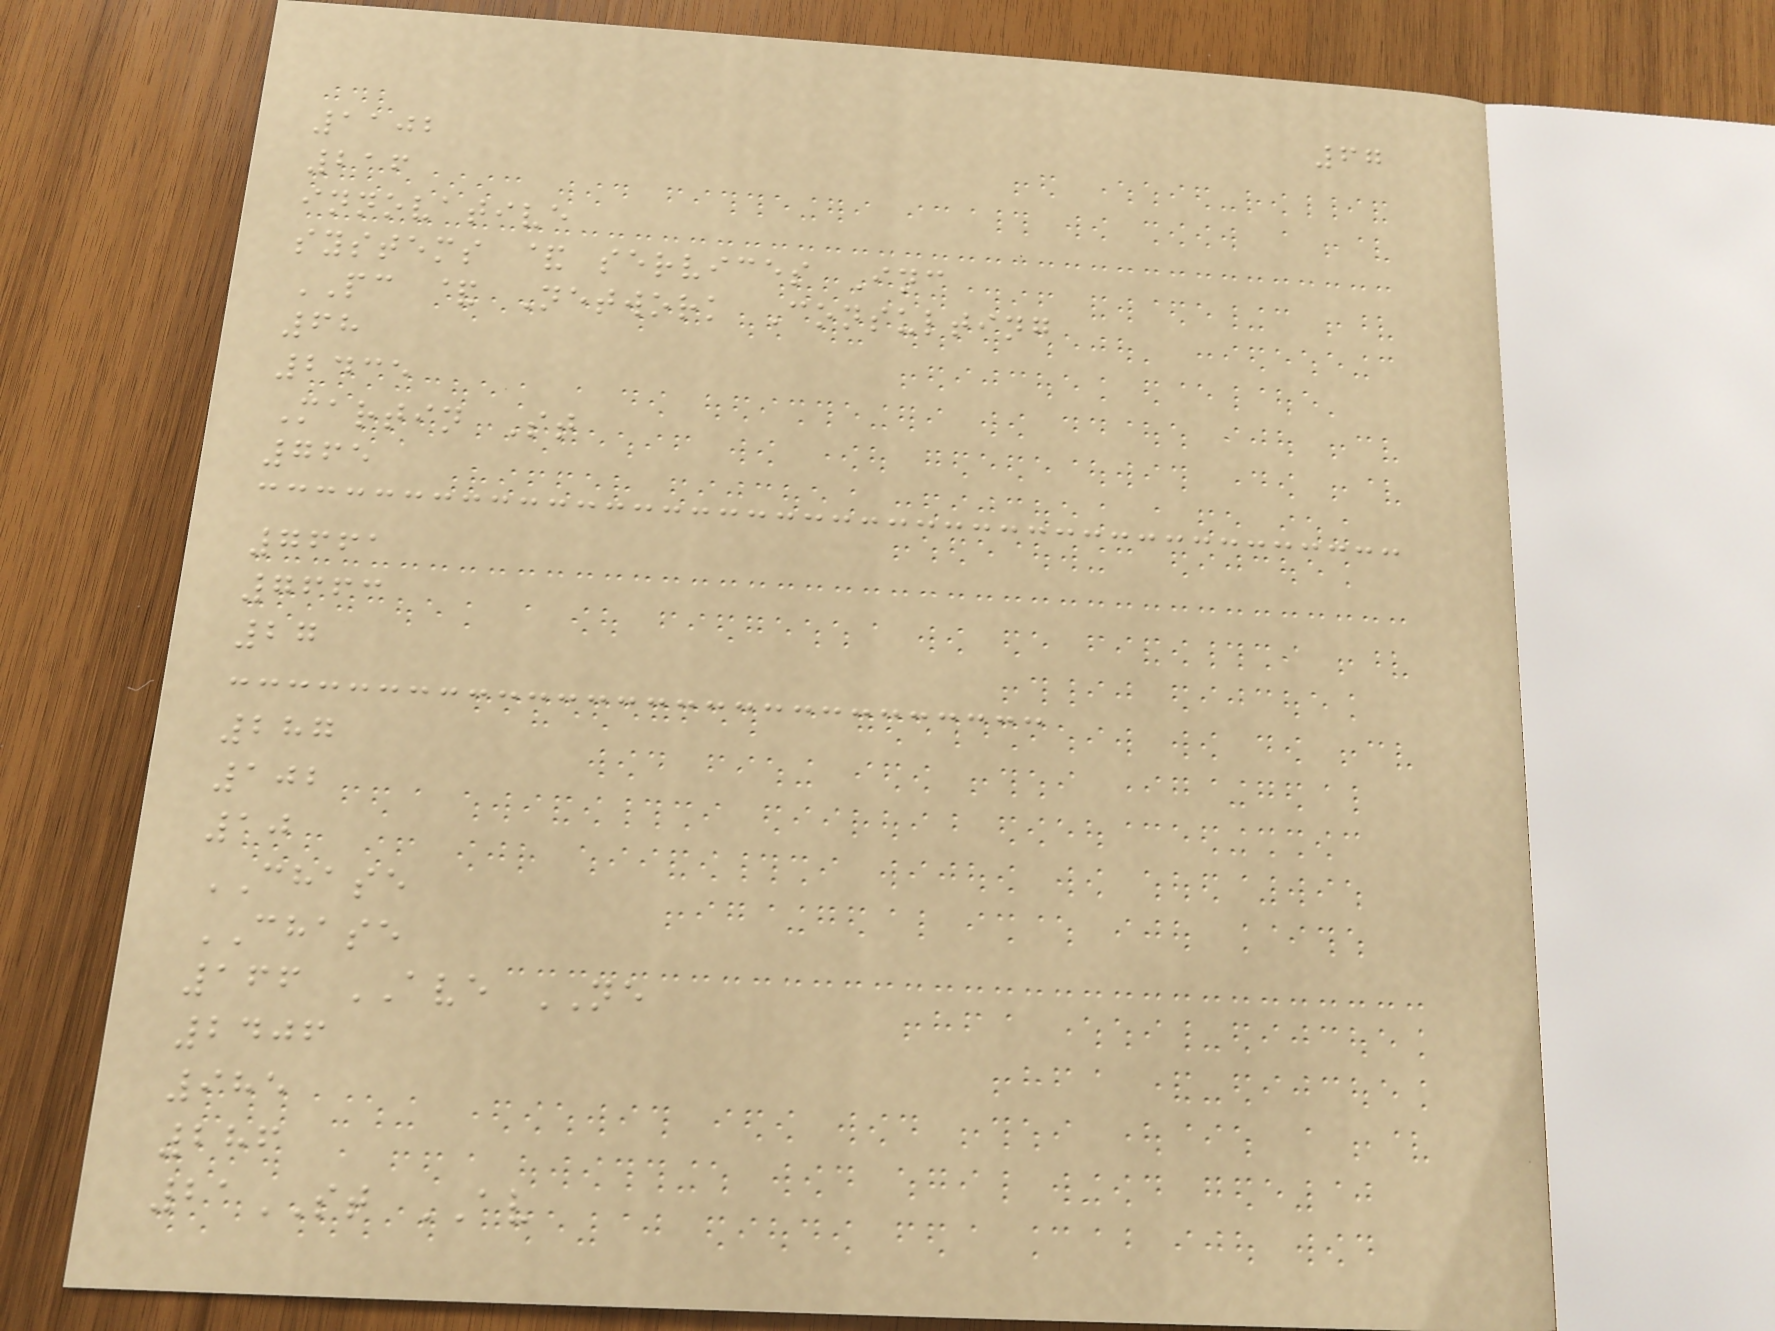67
1102
216
innovative
systems & services Inc
PC & Network Consulting
68
2435
Martin St
765
7661
7663
27
287
102
10
CHASE
CHASE
166 AVE NE
2406
985
286
21ST AV
